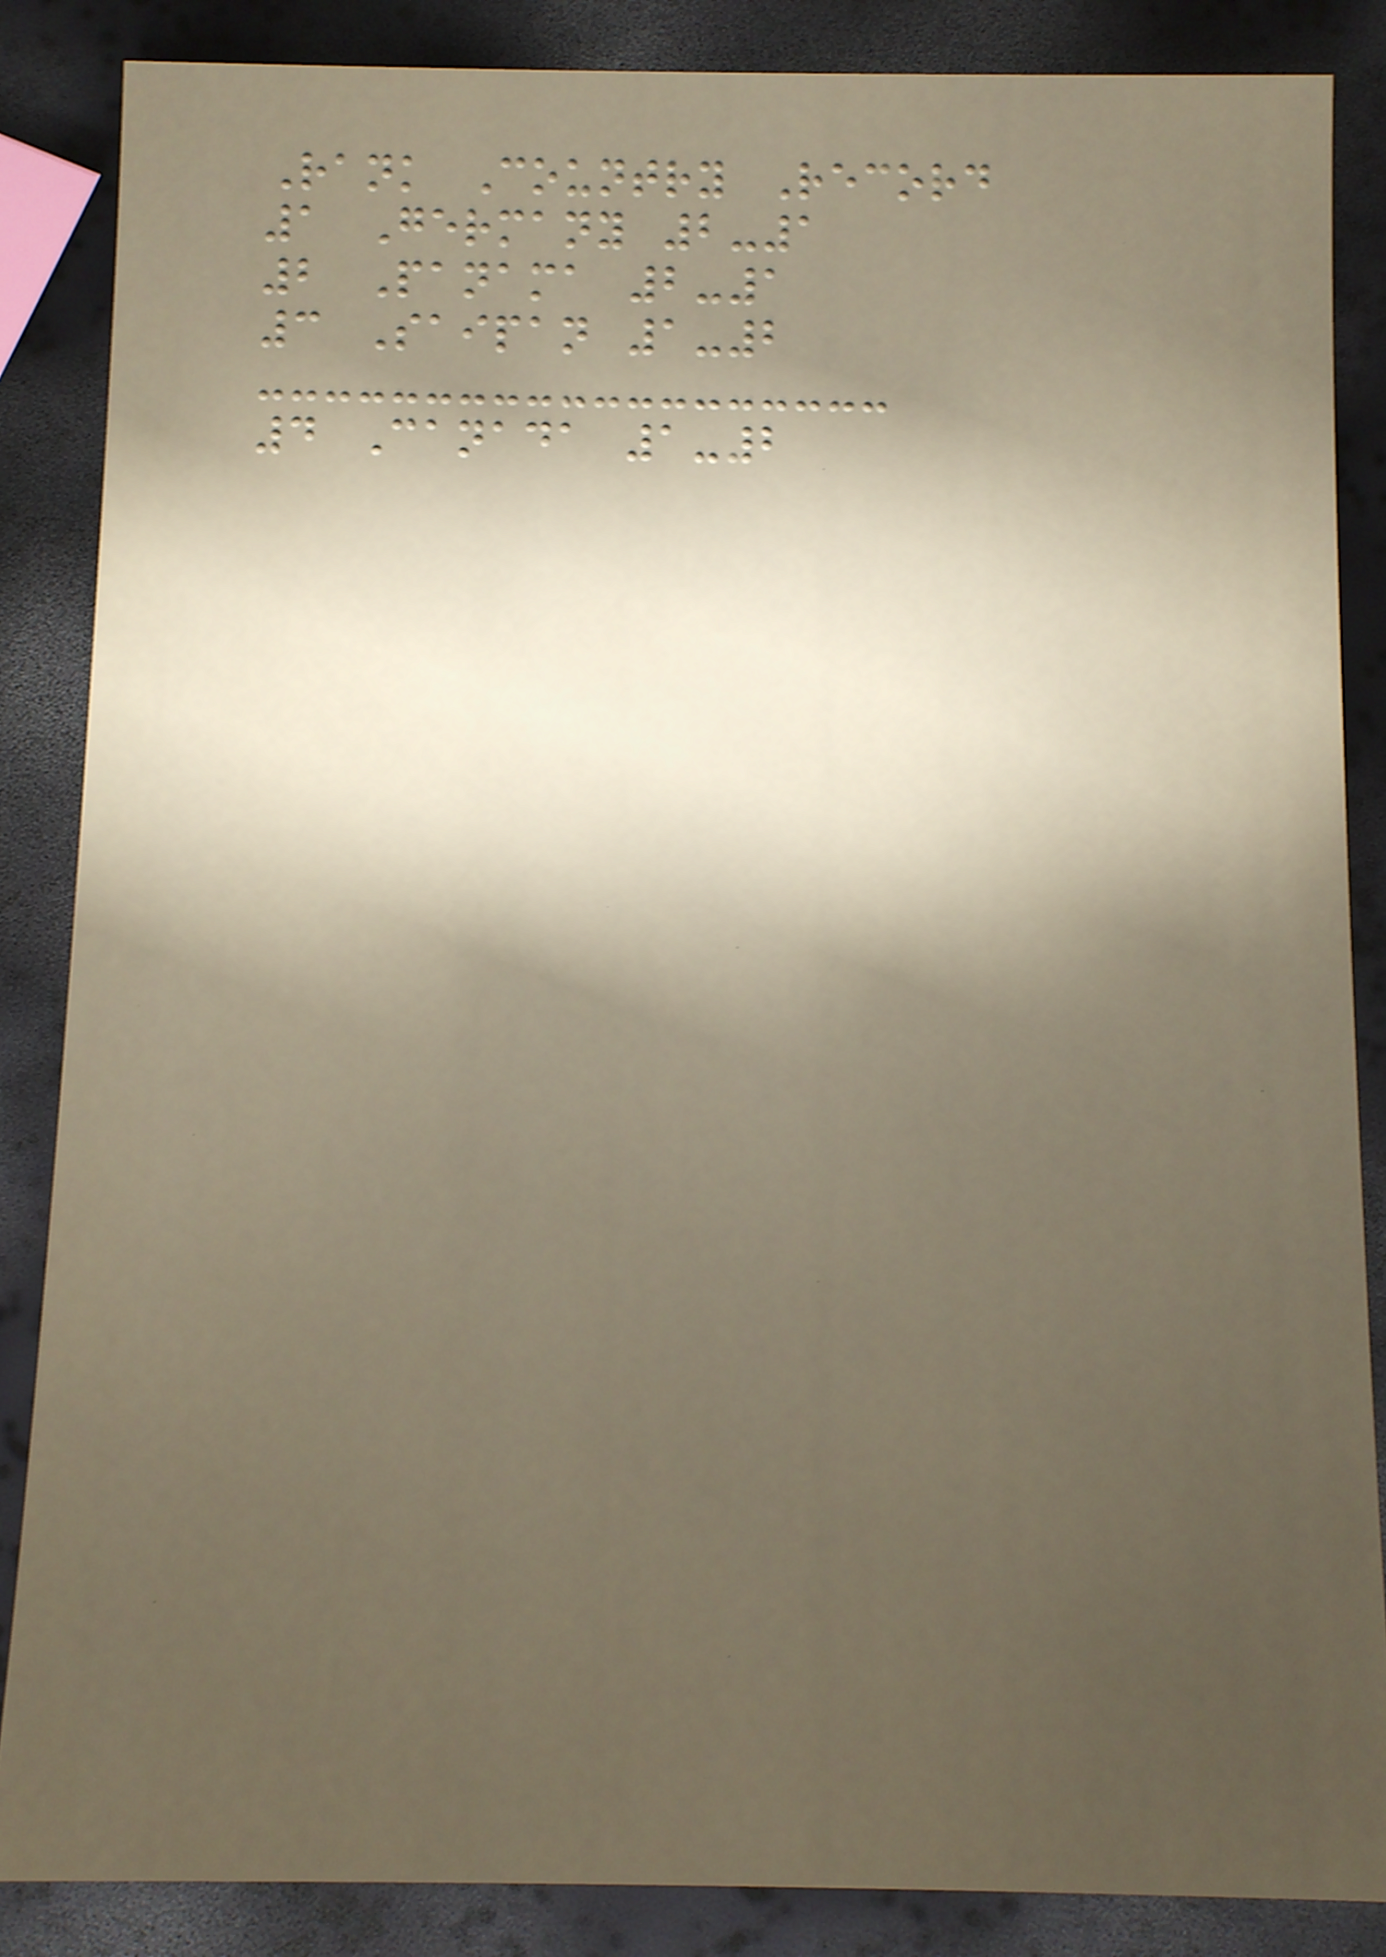Rank Country Record
1 Germany 2-1
2 Panama 2-1
3 Saipan 1-2
4 Canada 1-2
